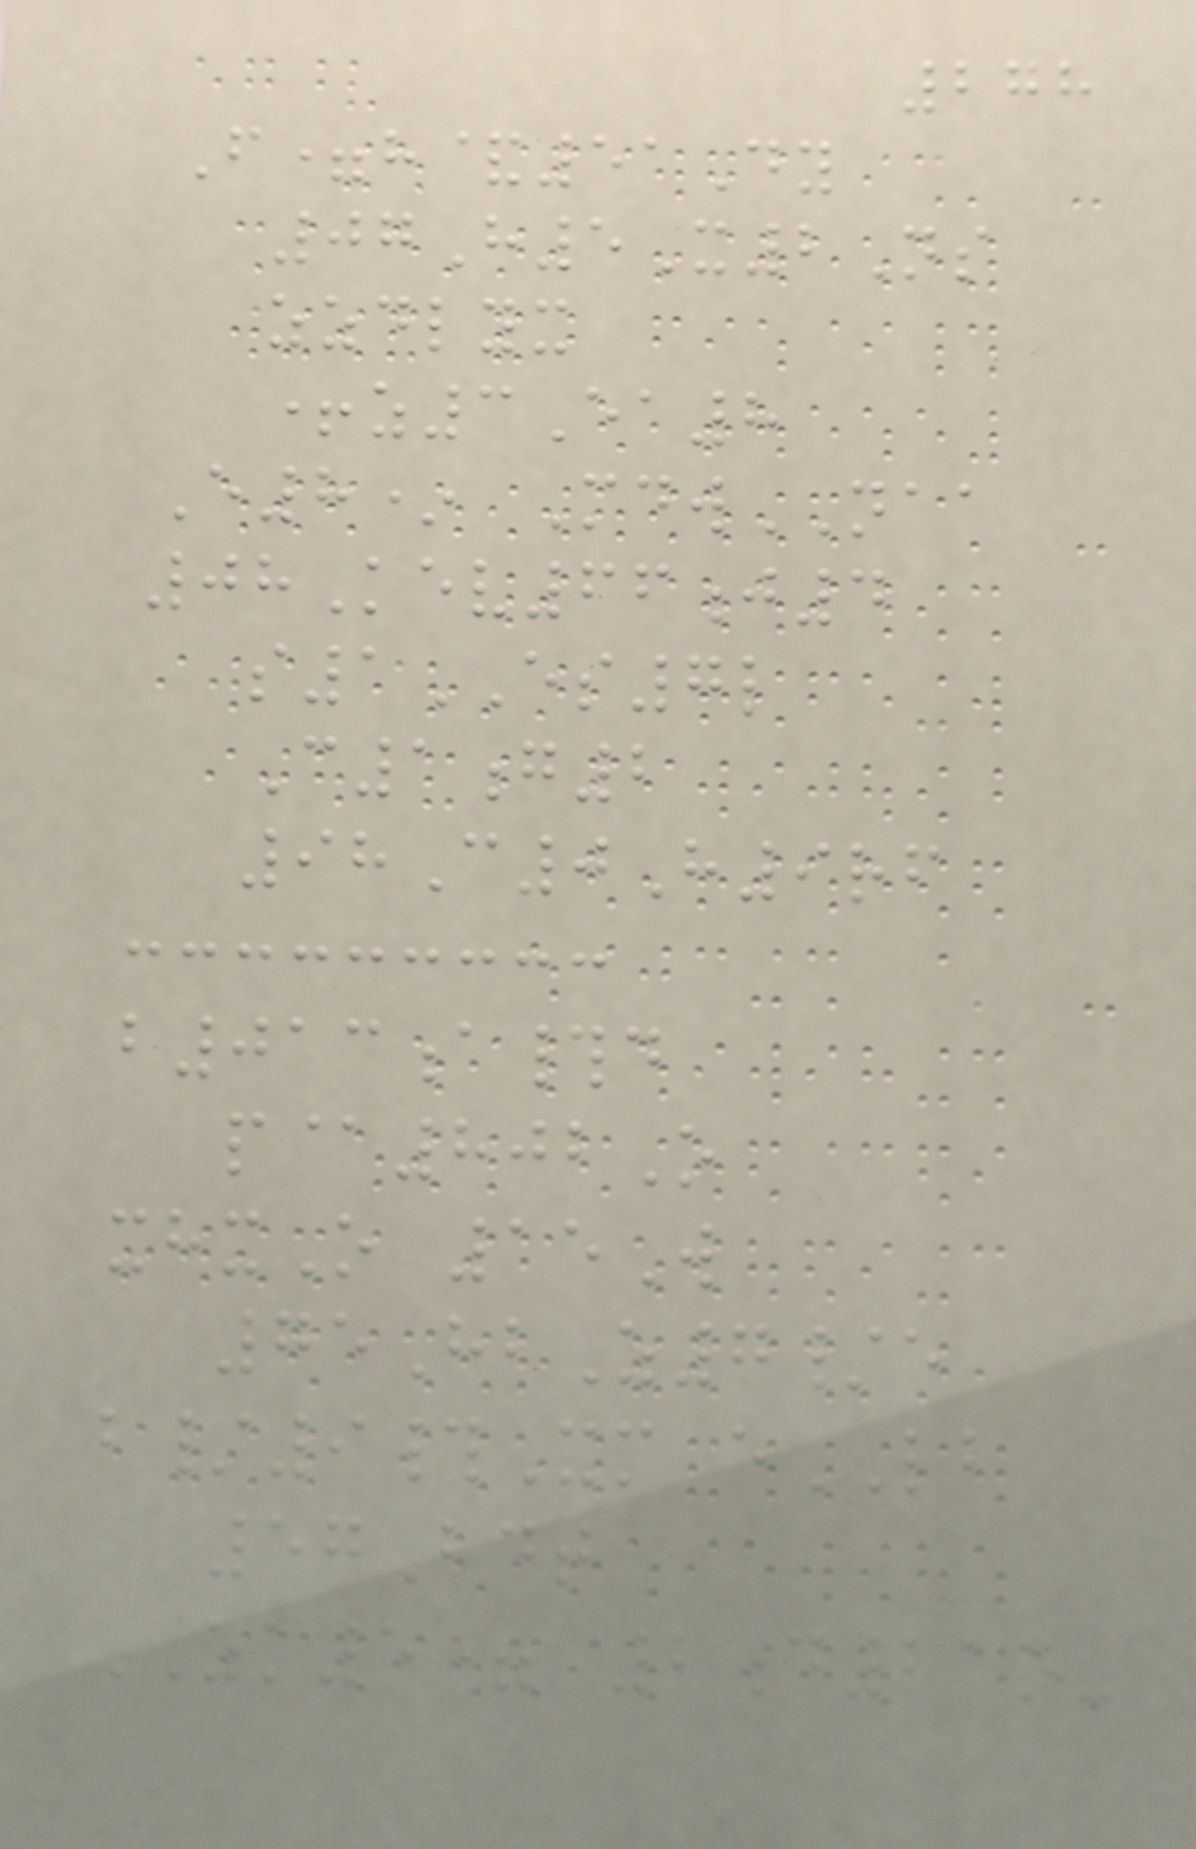278
F=h&51Dy
07H5X2Ns
zzdlyx
+z3Ea8
E8* MdwNAA
08Kev66j4
s1ES7l
C1g2
98C0H9rf
b013a#d
p@802O
xhxO 15W
75HbZ7/e
b/9#Xm eLB
57Bdt
ZK5= 2d21n-
